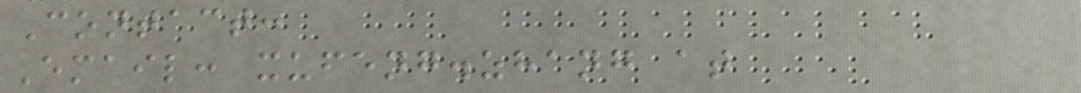Contact:
Email: xufeng.zhang at
